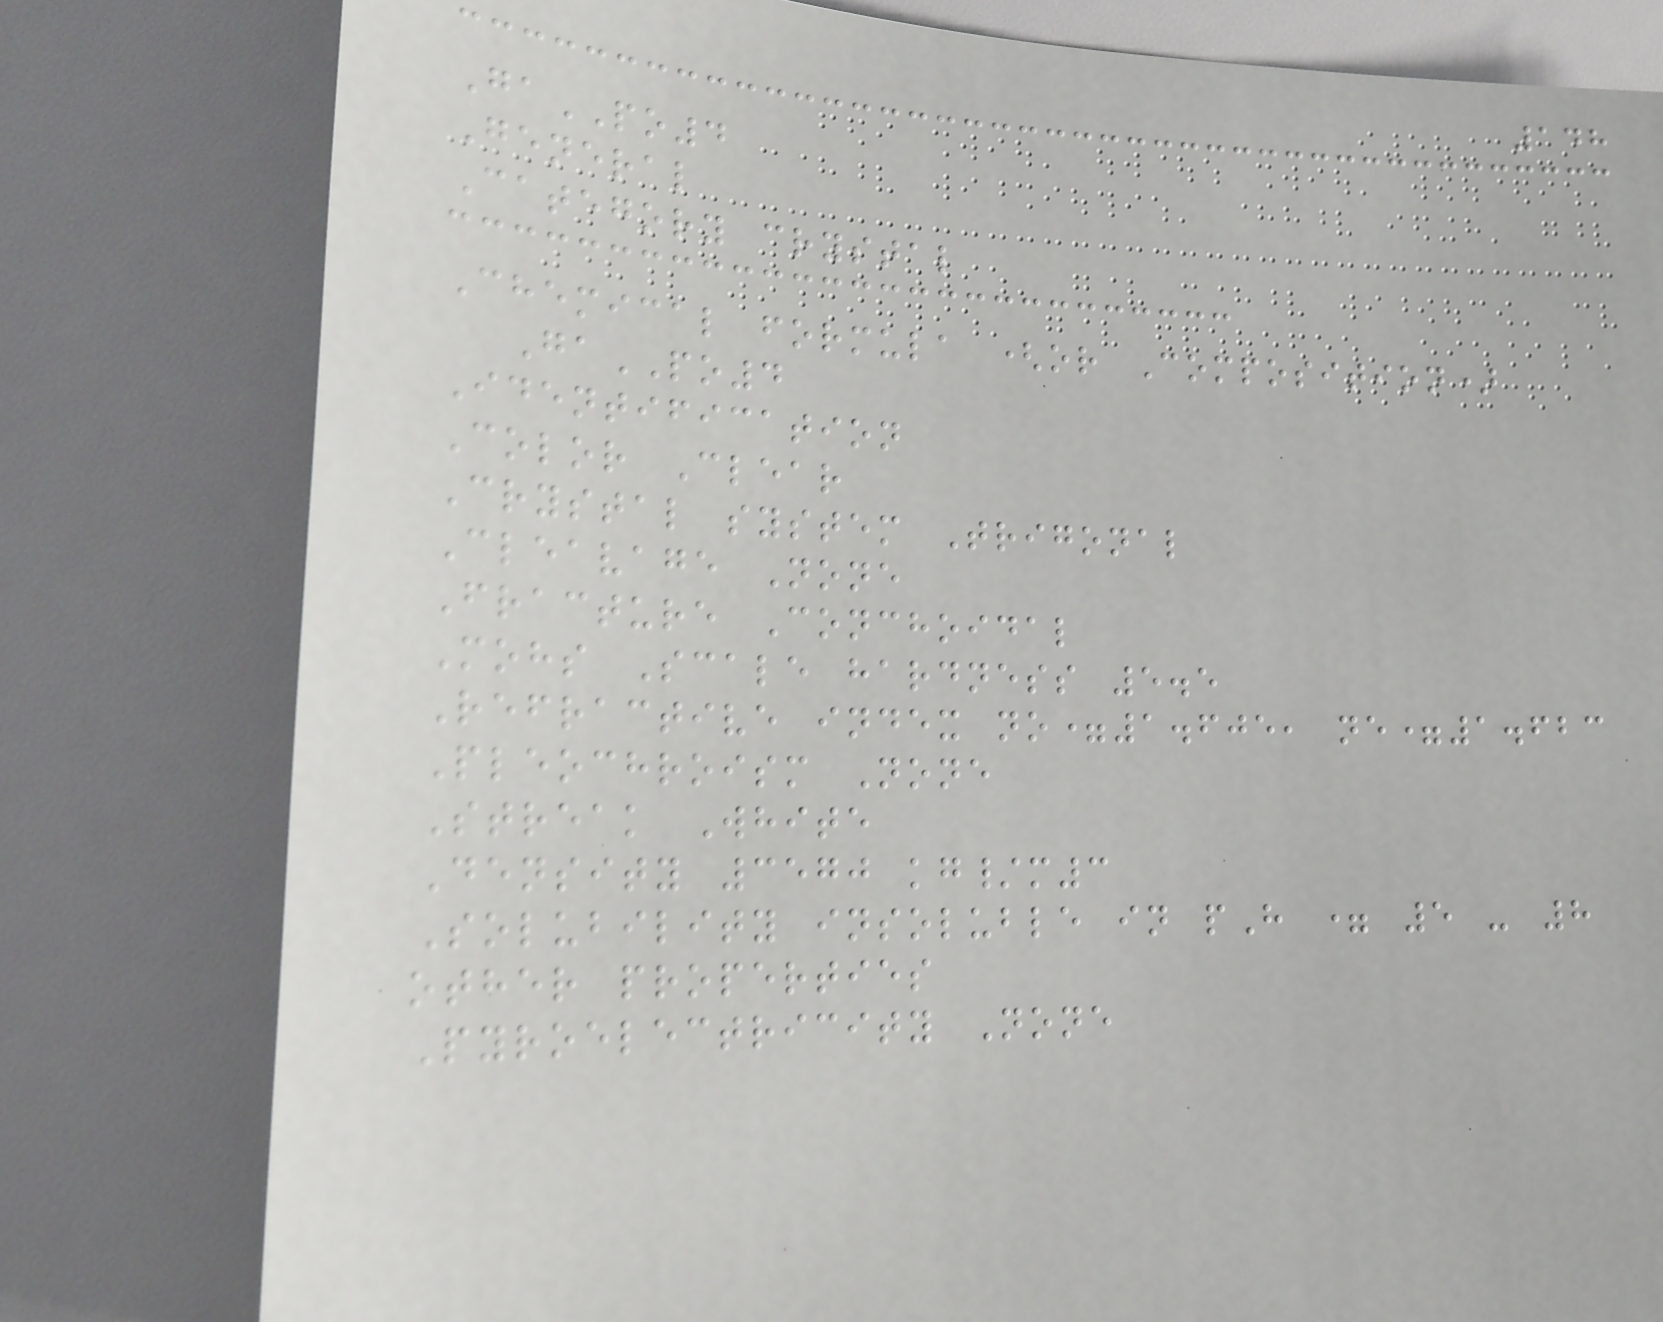148
GaPO4
General
Category crystal
Chemical formula (or Composition)
GaPO4
Identification
Color Clear
Crystal system Trigonal
Cleavage None
Fracture Conchoidal
Mohs Scale hardness 5.5
Refractive index no=1.605, ne=1.623
Pleochroism None
Streak White
Density 3570 kg/m3
Solubility insoluble in pH = 5 - 8
other properties
Pyroelectricity None
